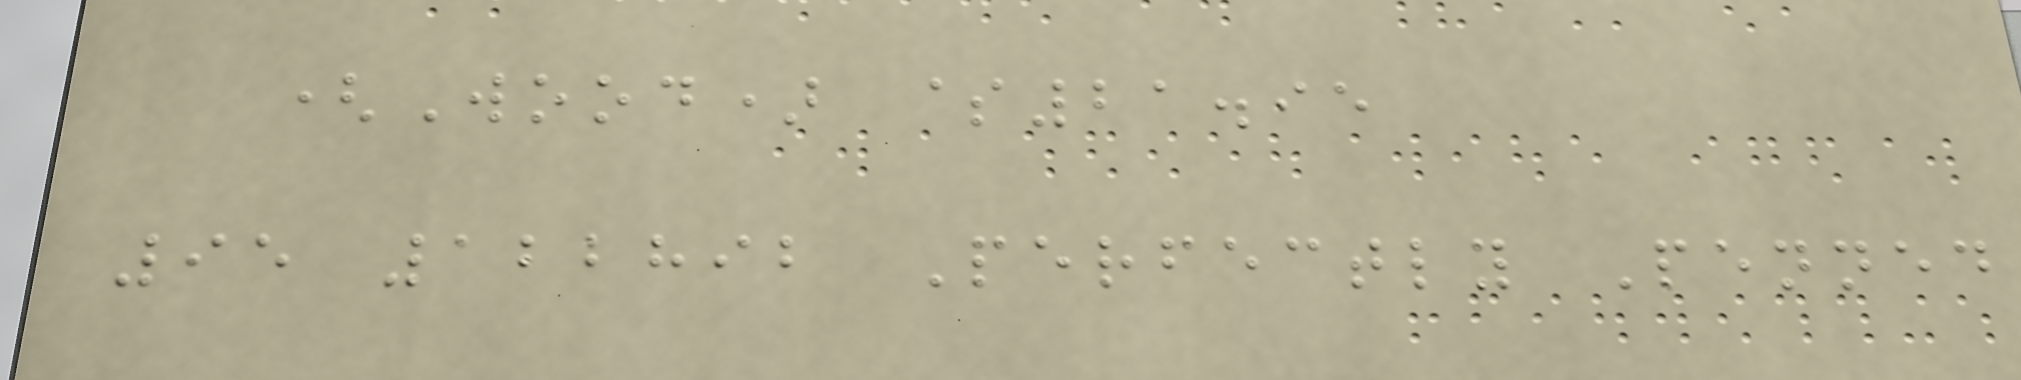(Wood) $21.95
95 122892 Perfectly Penned
